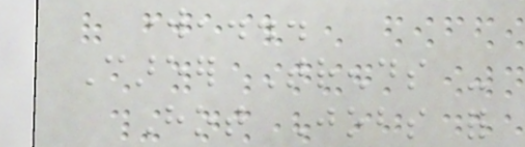work,...
Career Trends -
Hot Jobs for
